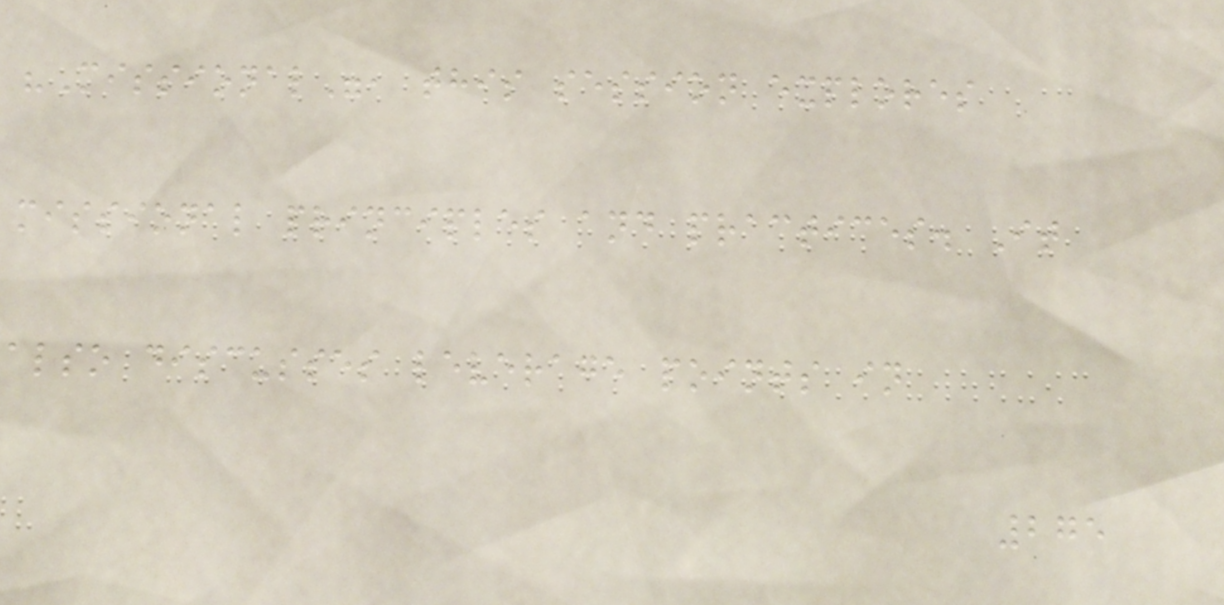"Missional", this session explores
missional principles and practices. It
also discusses leverage points in
275
